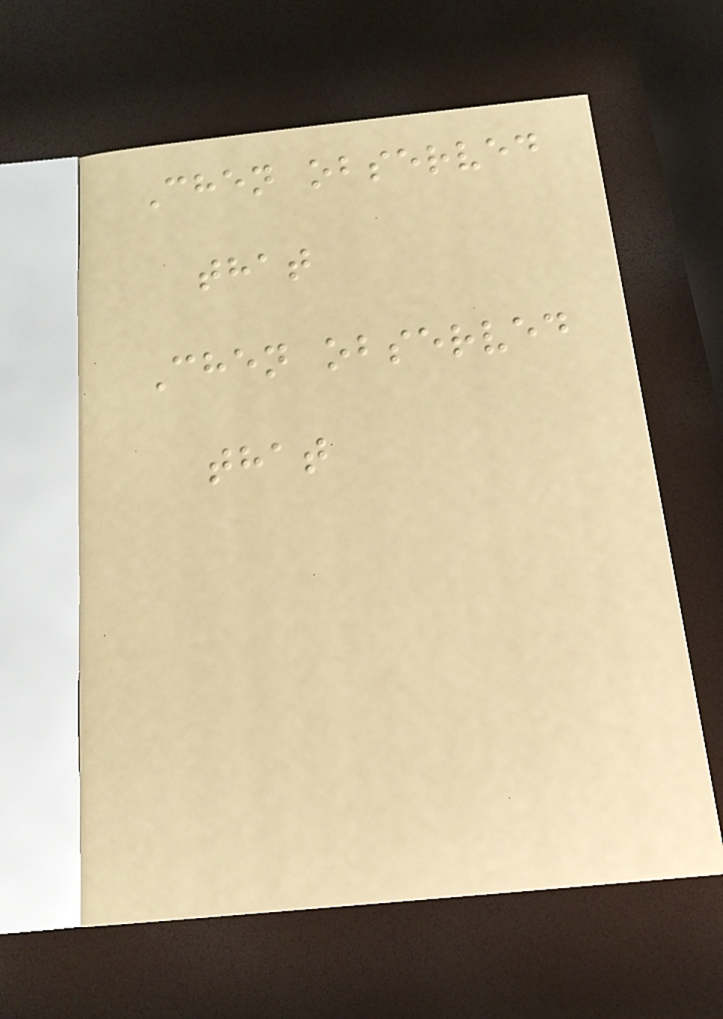Chen observed
that
Chen observed
that
